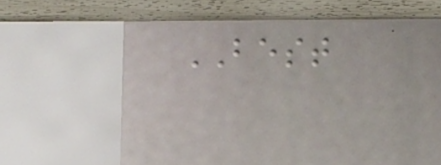BEST
